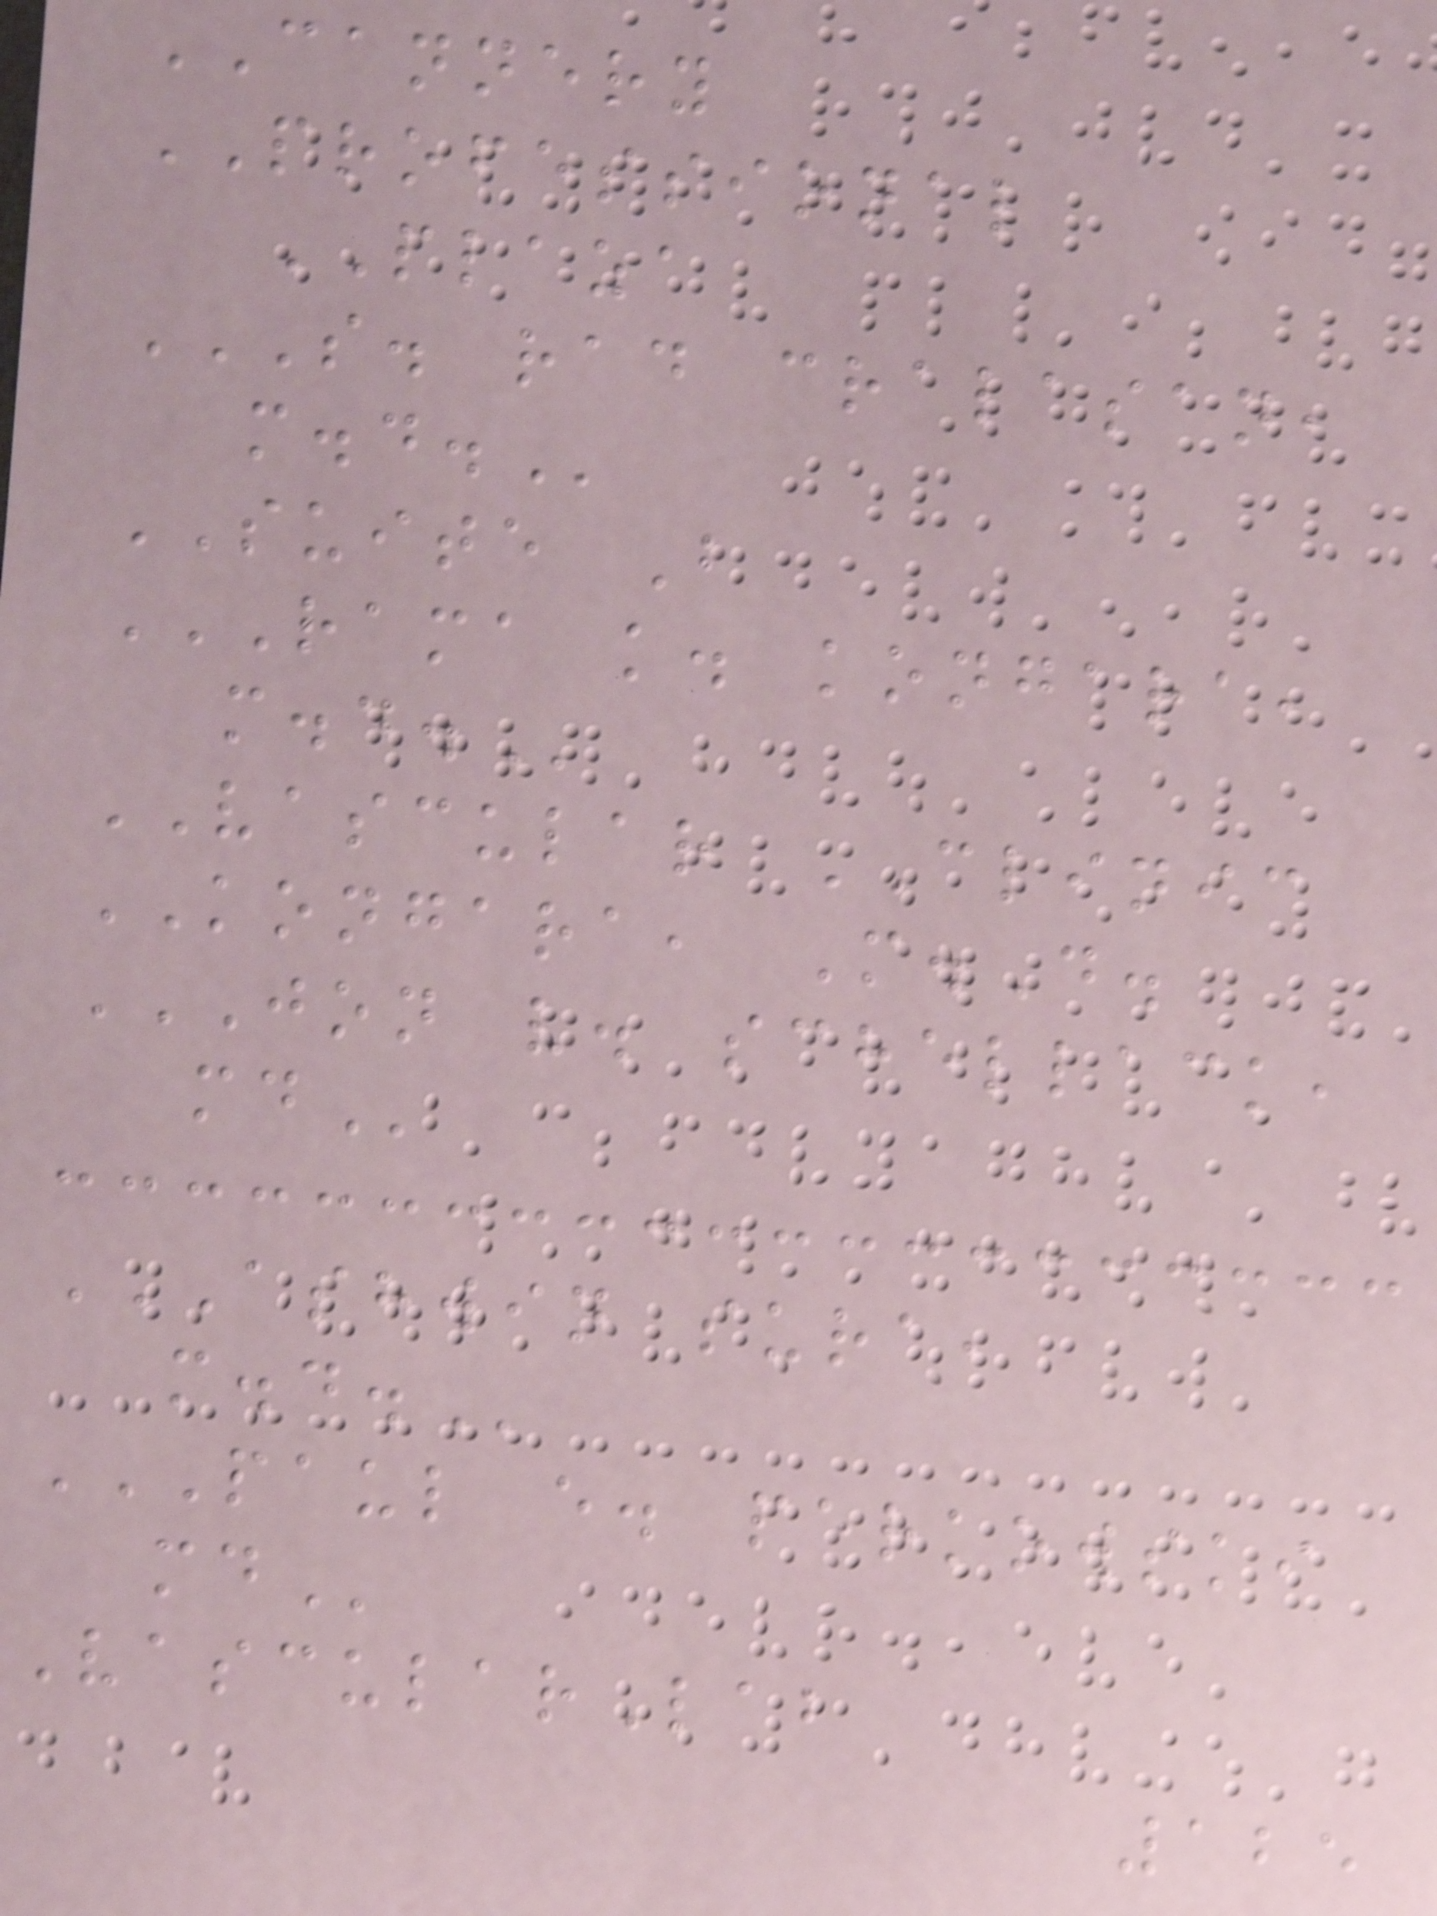CANNERY
PROFESSIONAL
PLAZA
S. RAD CRALASAN,
SUITE B
RAMA K. KONGARA,
VASCULAR CLINIC
KONGARA, M.D.
JON V. SCHELLACK,
ASHWIN SURA,
PAUL E. PERKOWSKI
VascularLab
125
